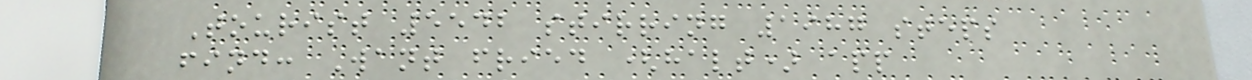Tourist 5542 stirring 1987 steps
find: Want fried (halt) app
